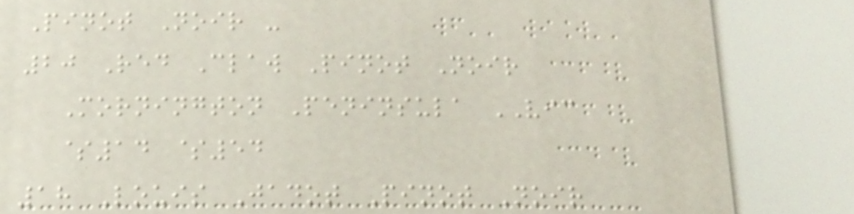Pinot Noir -
20 Red Claw Pinot Noir
Mornington Peninsula VIC
$14 $54
18 Louis Jadot Pinot Noir
